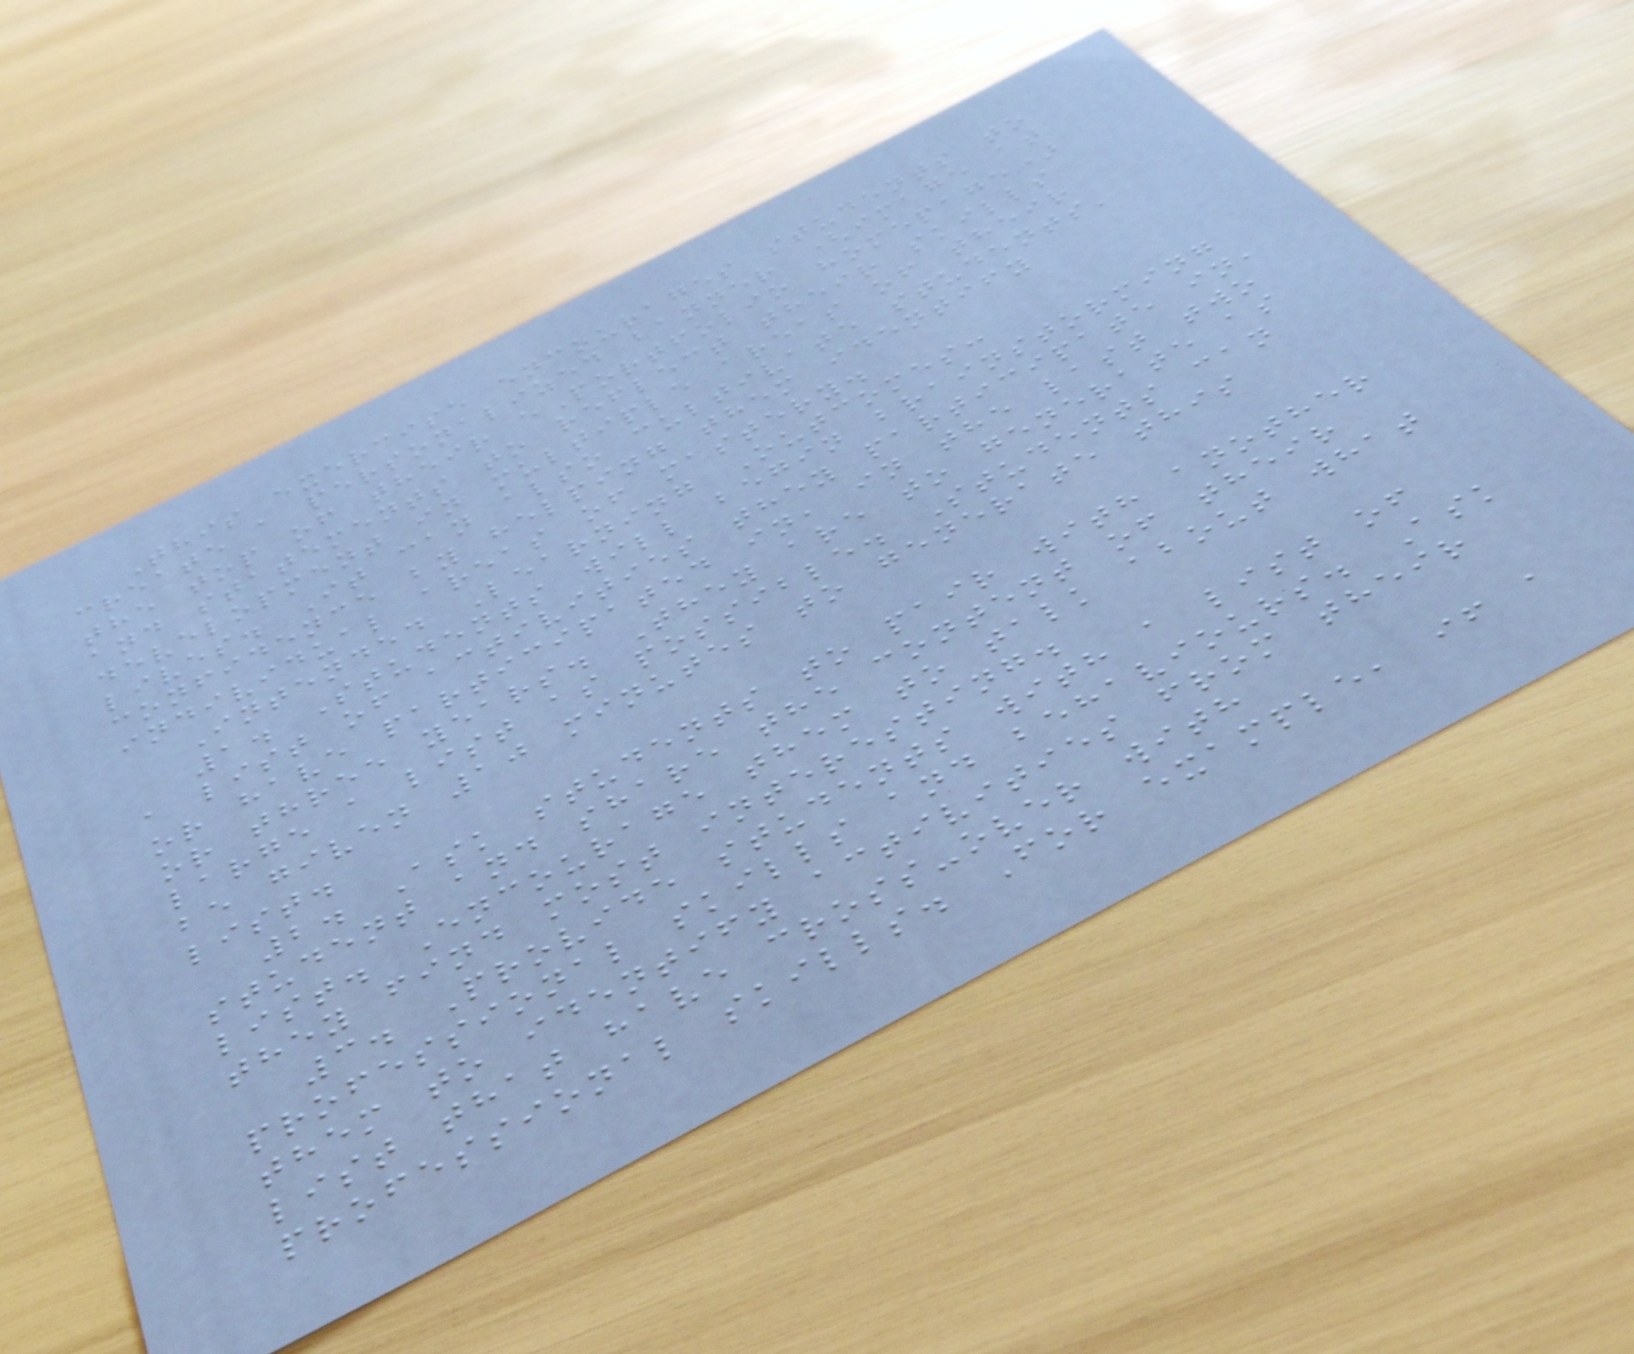This exercise encourages students to
create a personalized banner (image at
the top of their ePortfolio homepage)
and statements to reflect their skills
development in multiple areas of their
lives. It can also cultivate students'
confidence by helping them identify
individual areas of mastery.
Intended Learning Outcomes:
1. Students will begin brainstorming
a list of activities they participate in,
or have participated in, in the last two
or three years. They are to generate as
large a list as possible. Students can
be given 10 minutes to generate this
list.
2. Ask students to pair with another
student and share the content of their
list. Encourage them to talk about what
they find most interesting.
3. Provide students with a list of
professional skills and behaviours. Ask
them to identify activities from their
list that have cross-over with
professional skills. For example, if a
